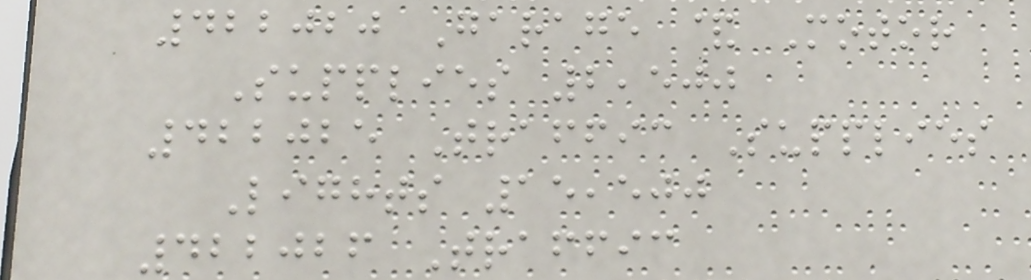422020 Garage & Motor
Supplies 2,500
422025 Traffic Supplies
Lights 15,500
422026 Traffic
